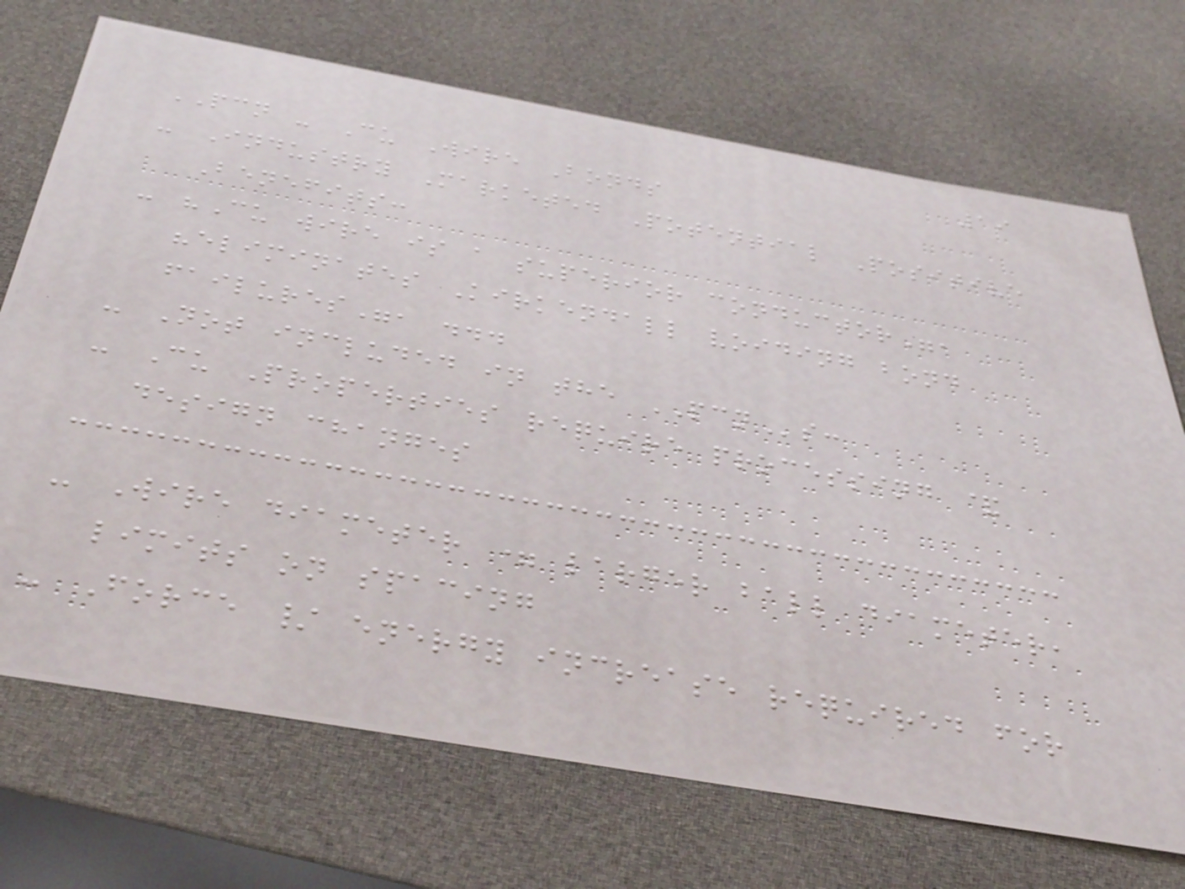19
PCN - Cu Wire Bonds
- Industry Marketed Potential Positive
Benefits:
- "Cu wire is a superior conductor",
"eliminates Kirkendall voiding bond
failures", ...
- Not included in the PCNs:
- Cu Properties require processing &
design changes
- Wire diameter = larger ball diameter,
limits on spacing
- Force / energy increase required for
